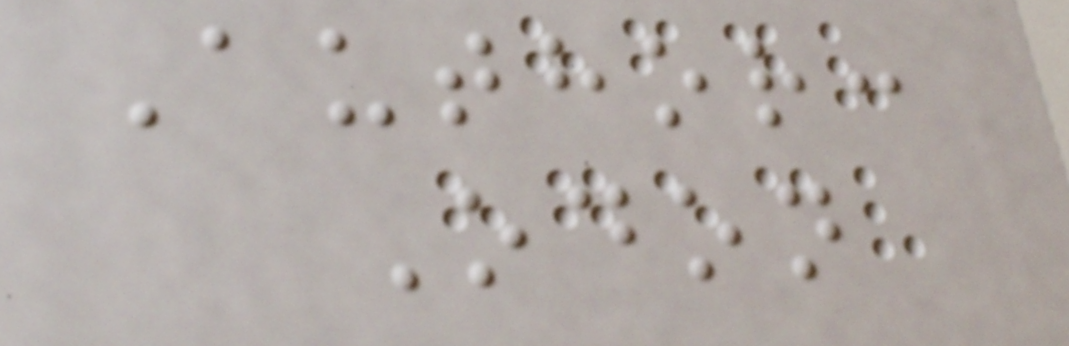Author:
Odon
